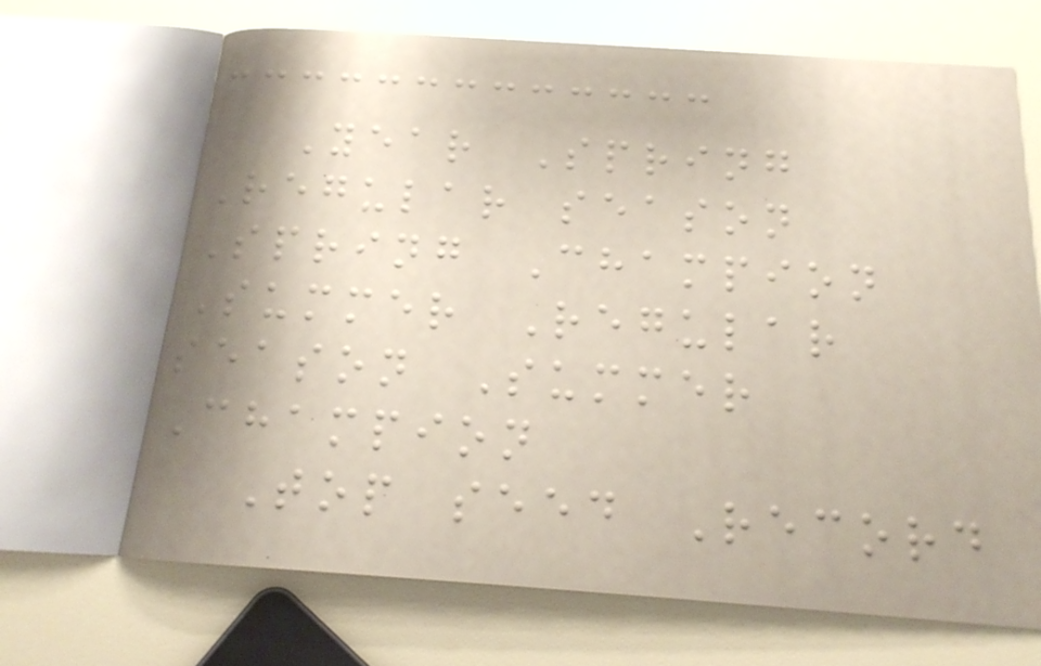Year Spring
Regular season
Spring Champion
Summer Regular
season Summer
Champion
Top seed Record
